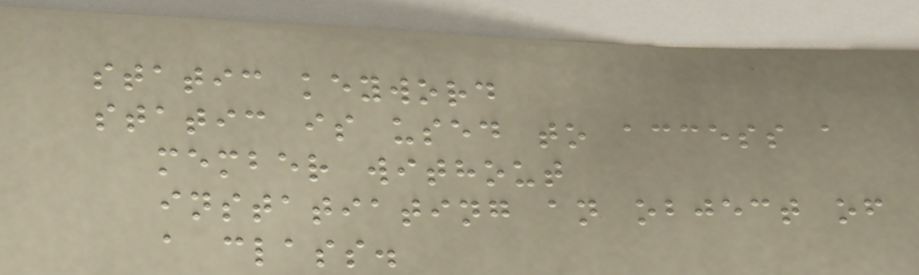static keyword
static is used to access a
member without
instatiating an object of
a class.
